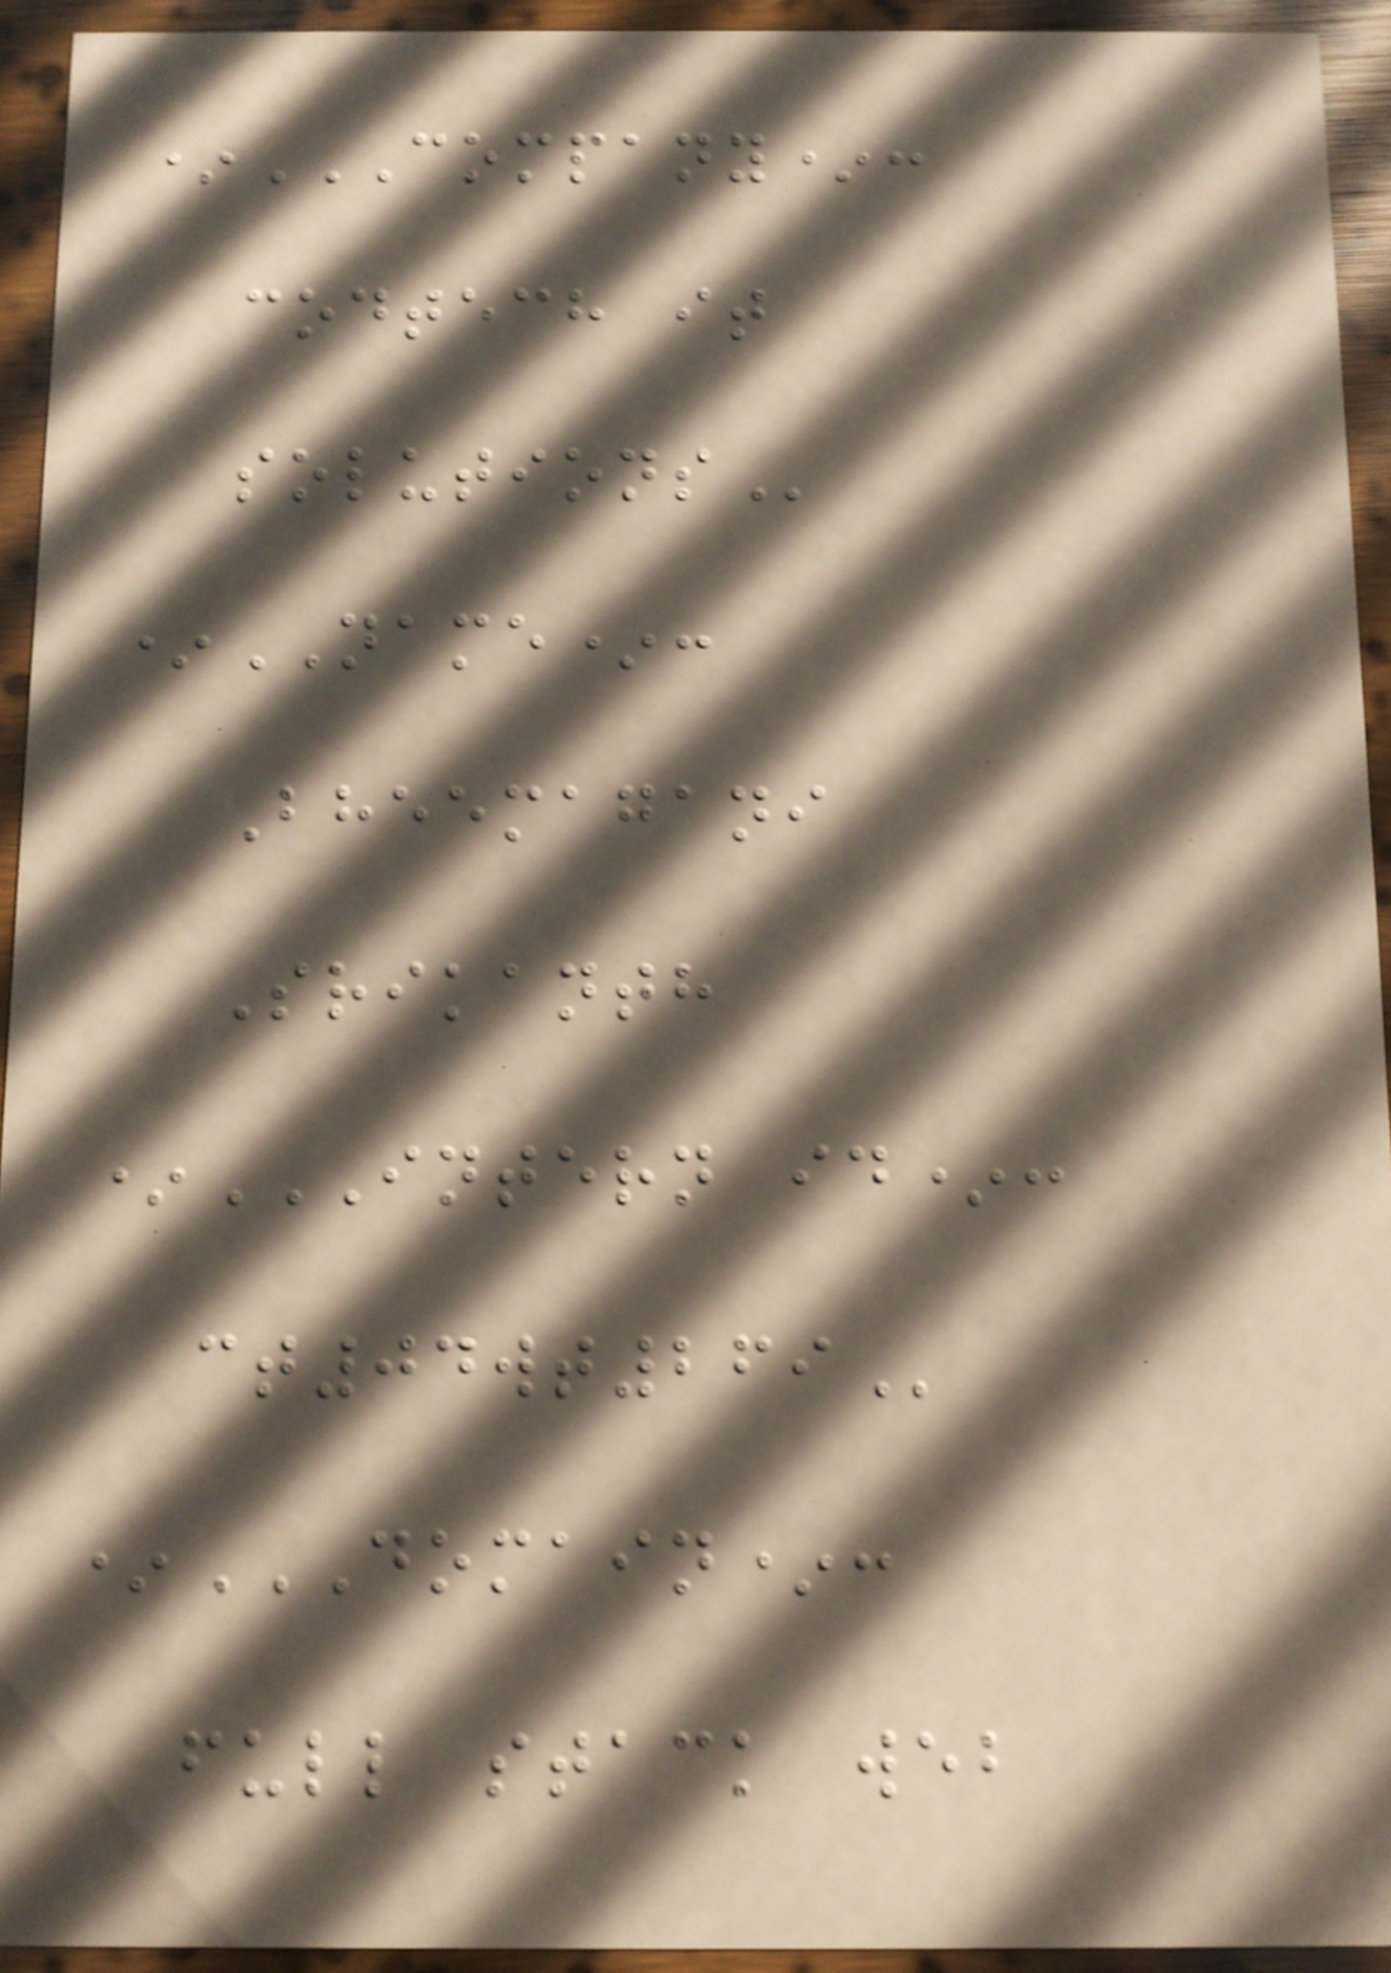*COMPANY*:
CODTECH IT
SOLUTIONS
*NAME*:
Bheemagani
Srikanth
*INTERN ID*:
CT04WT269
*DOMAIN*:
FULL STACK WEB
